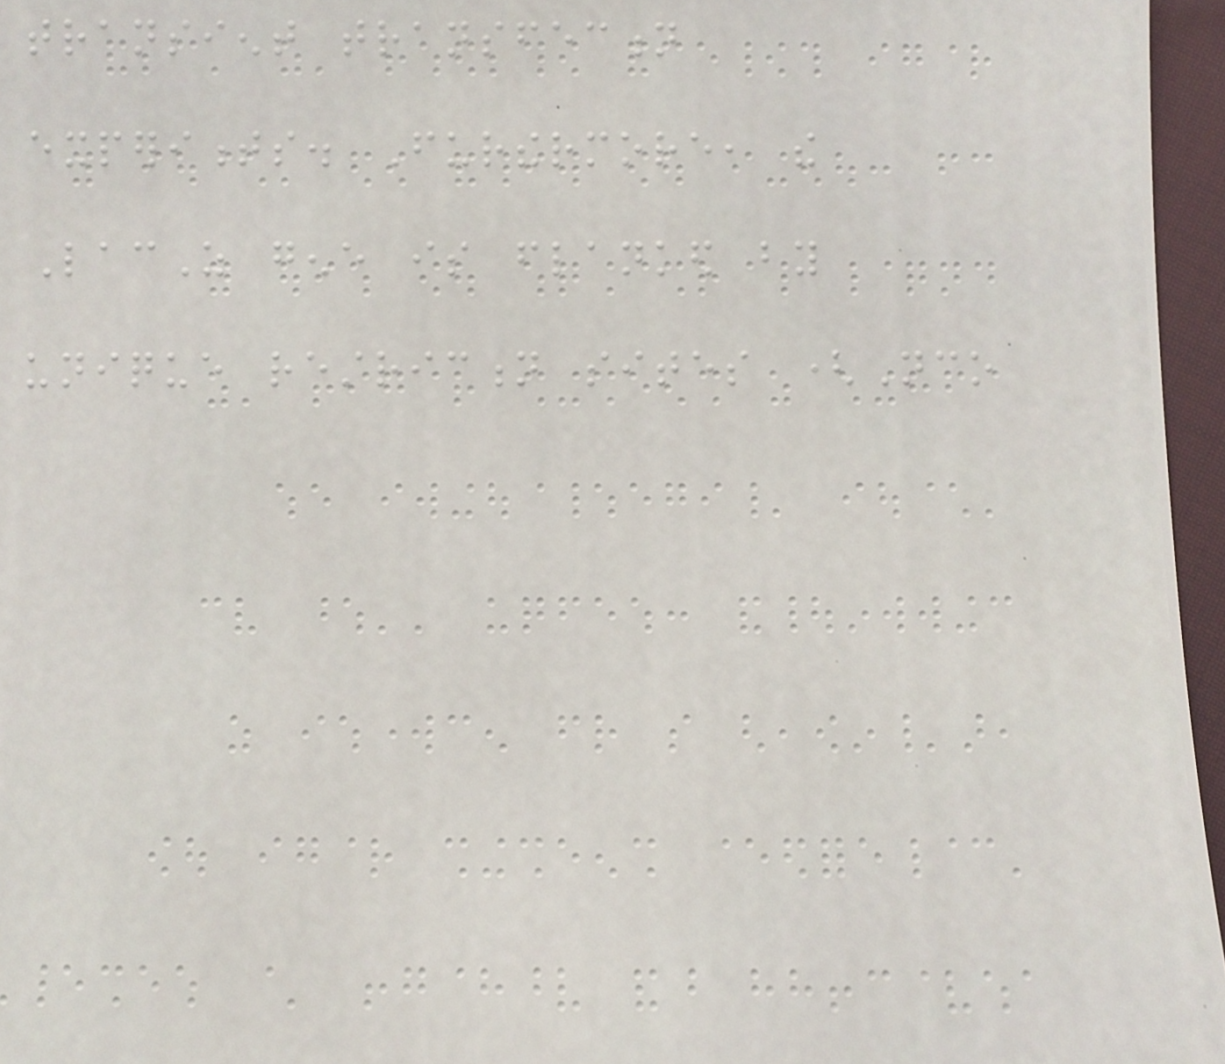transient transfection
experiments. Furthermore, the
LacZ gene is flanked by
unique restriction sites (Nco
